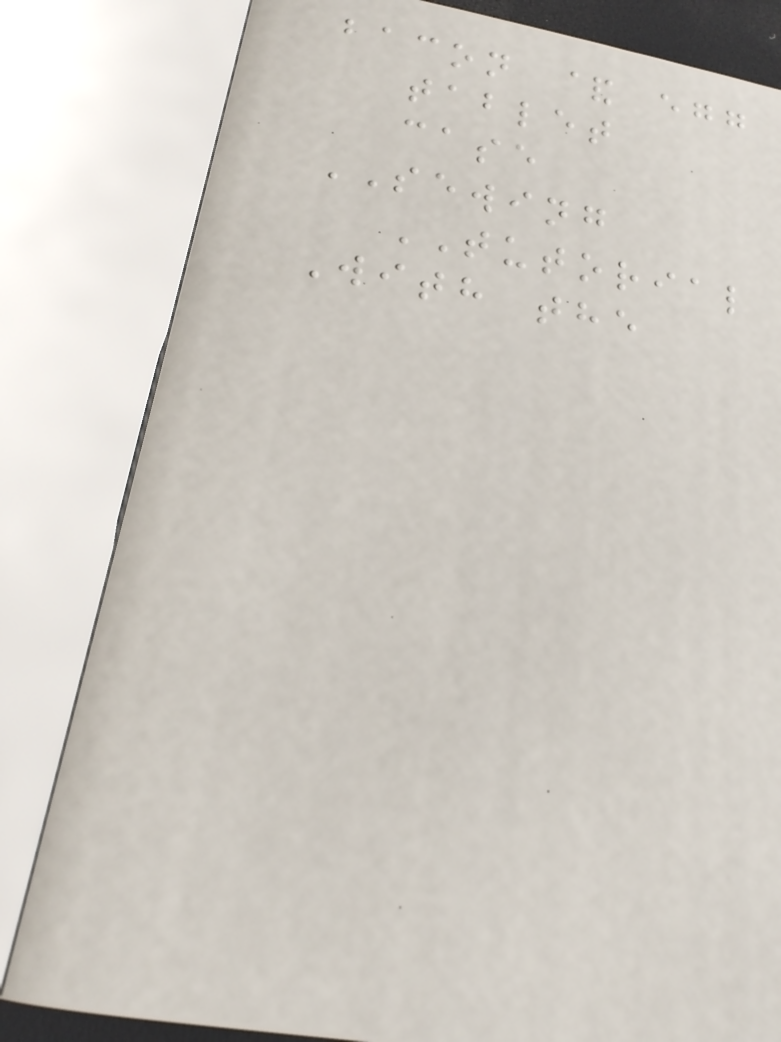bacon & egg
tablet
case
SEWING
TUTORIAL
With the
